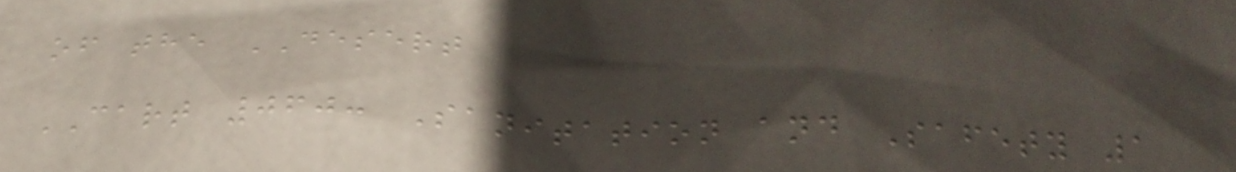of the DESERT
CART 060: Sanitation and Safety 1
